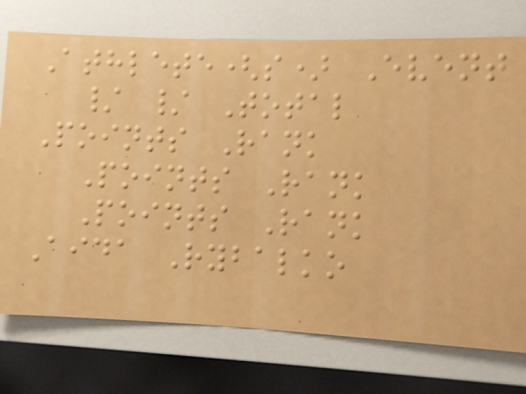Athlete(s) Event
/ / Total
Points Rank
Points Rank
Points Rank
Aida Rybalko
